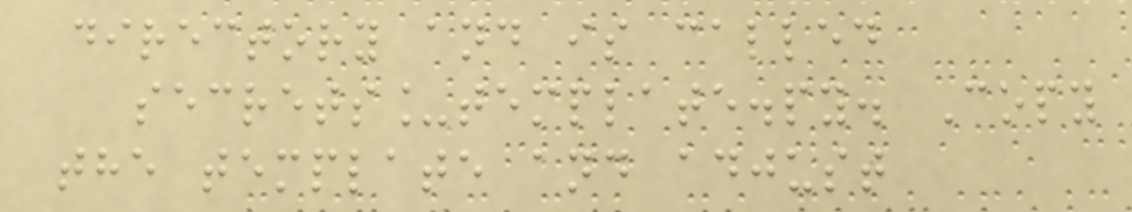directory and is called
secrets_template.py. Copy
the template and adjust
